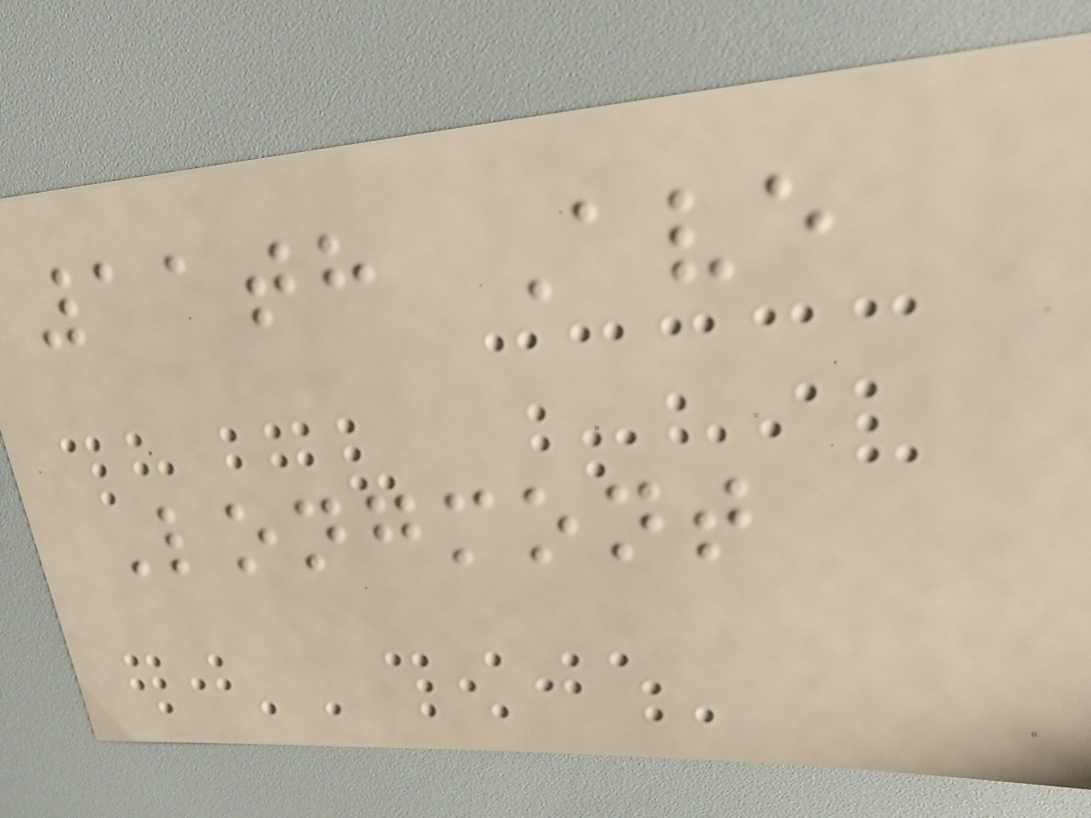11th Ave
Longmont
